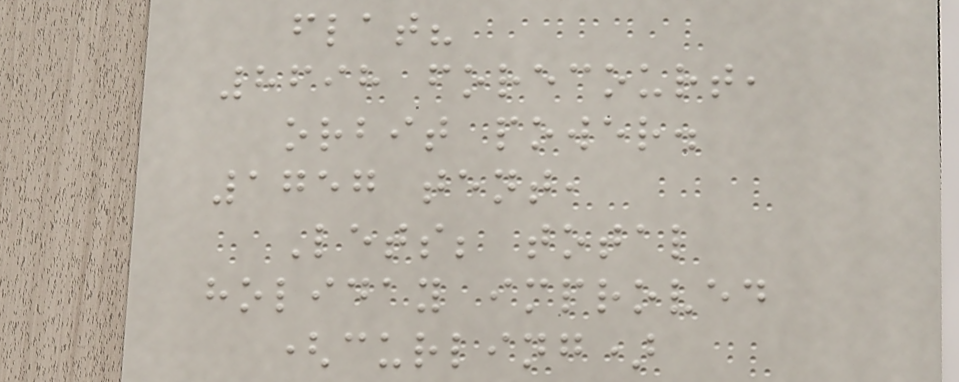flat?
8698 forecourt,
orbit power.
1757 tent,
Lets; total
holiday improved
(curling)
